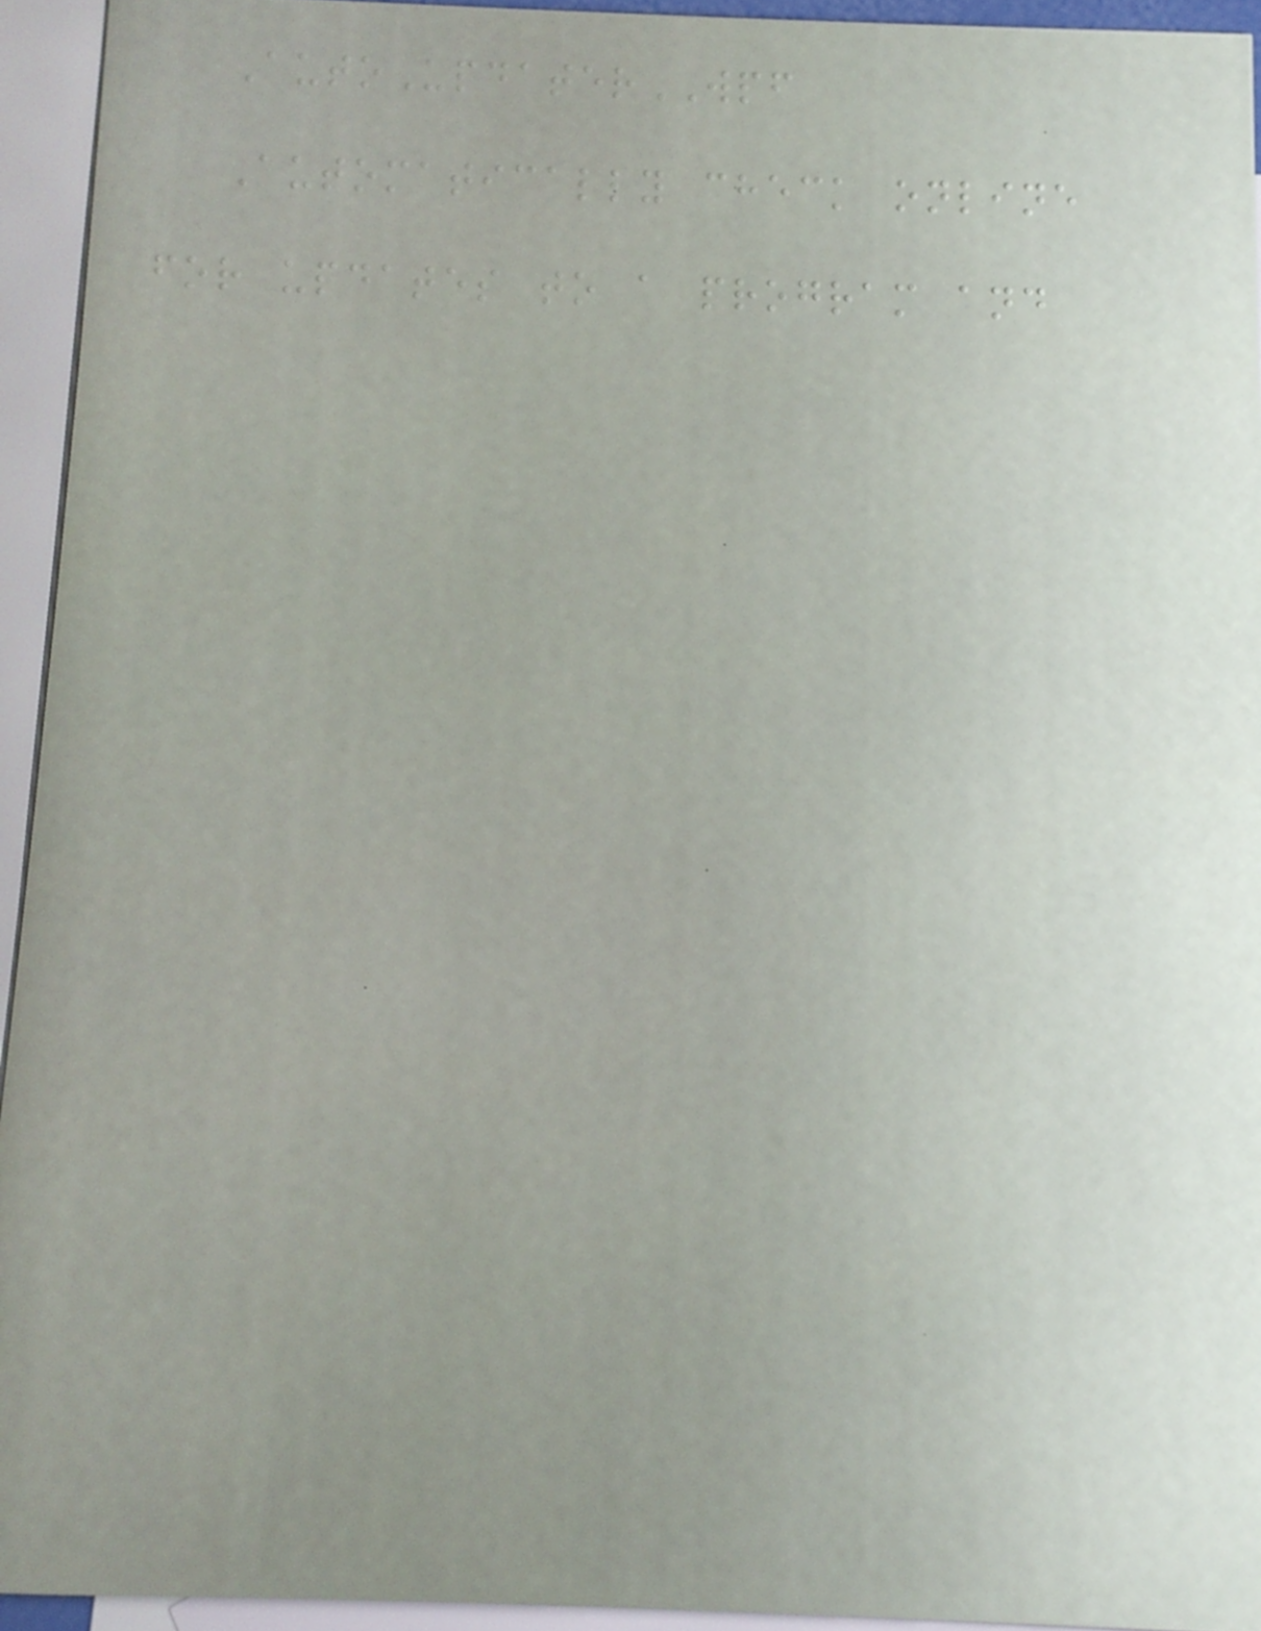AutoUpdaterWPF
Automatically check online
for updates to a program and
